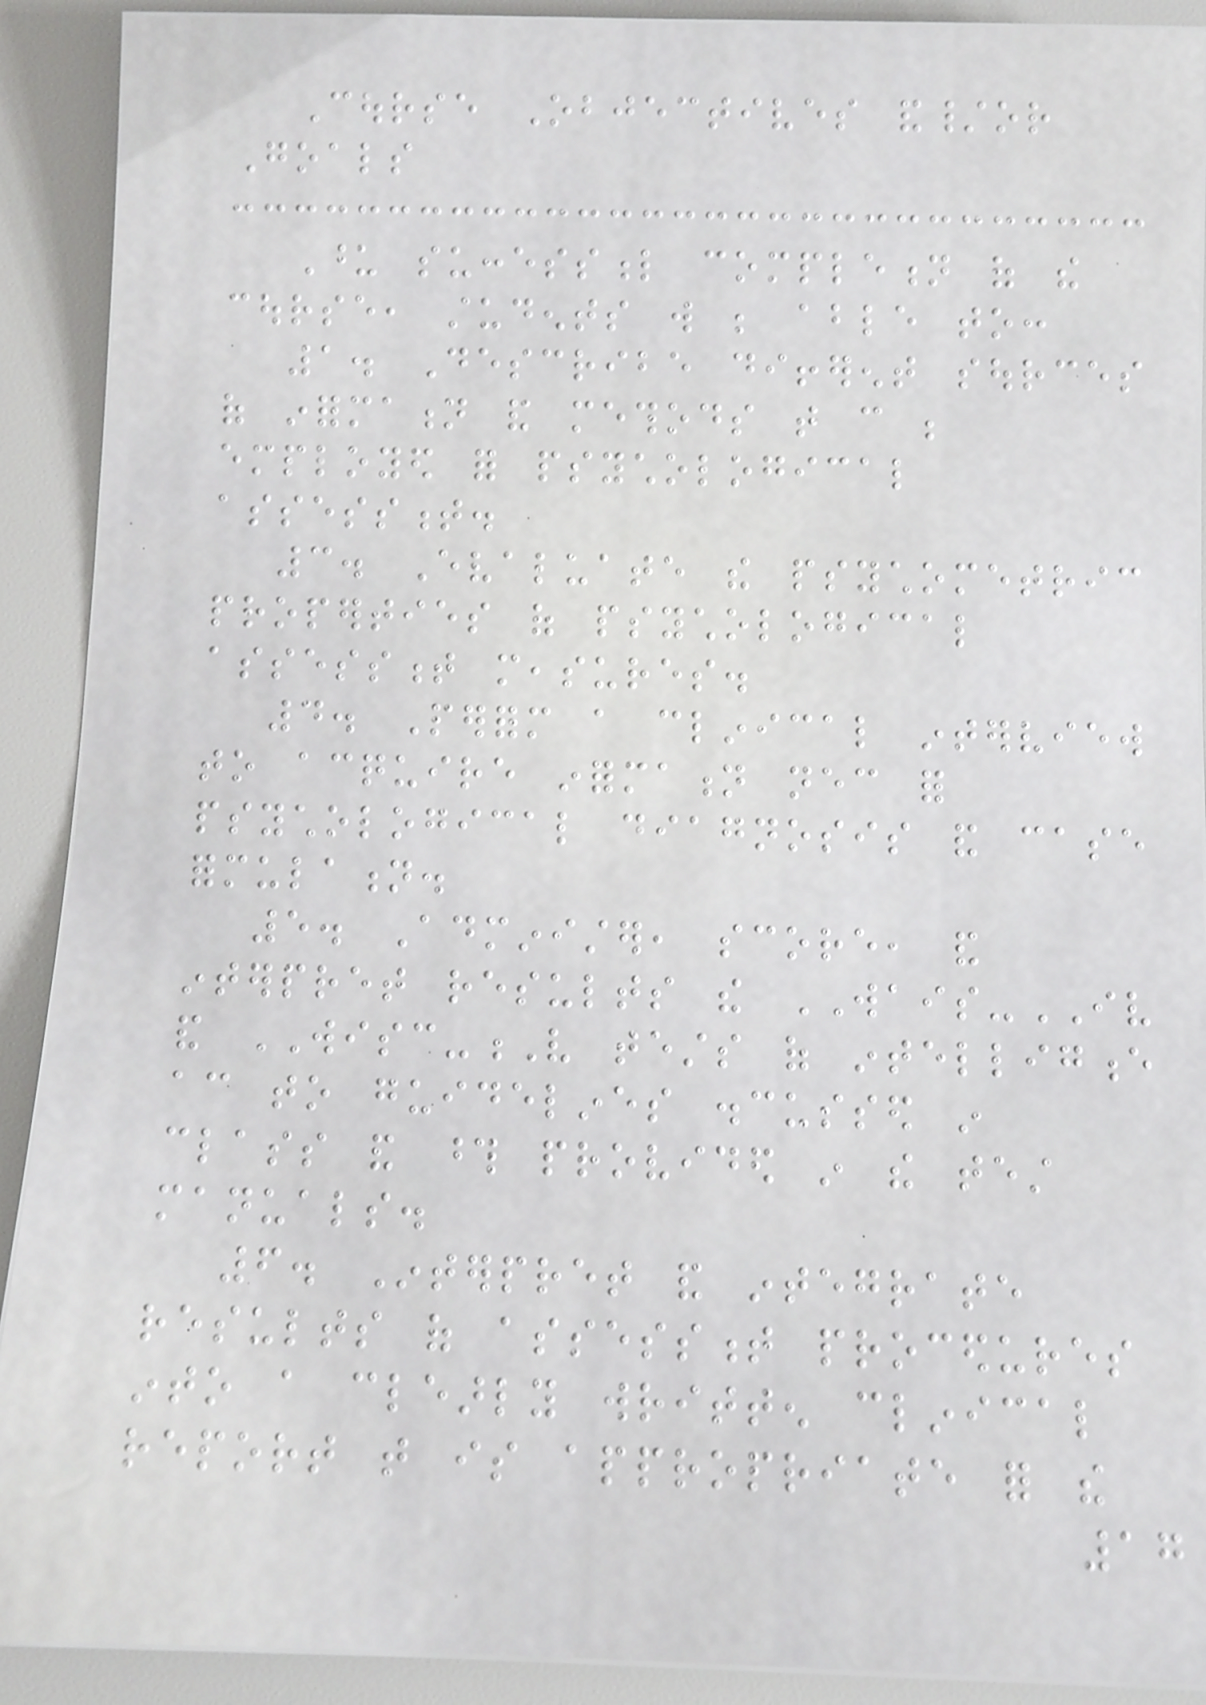Course Objectives and/or
Goals
Upon successful completion of the
course, students will be able to:
1. Describe different sources
of information and methods that can be
employed for psychological
assessment.
3. Evaluate the psychometric
properties of psychological
assessment measures.
4. Perform a clinical interview
to acquire information necessary for
psychological diagnosis and case
formulation.
5. Administer, score, and
interpret results the WAIS-IV
and WISC-V tests of intelligence
according to guidelines discussed in
class and those provided in the test
manuals.
6. Interpret and integrate
results of assessment procedures
into a clearly written clinical
report that is appropriate for the
17
